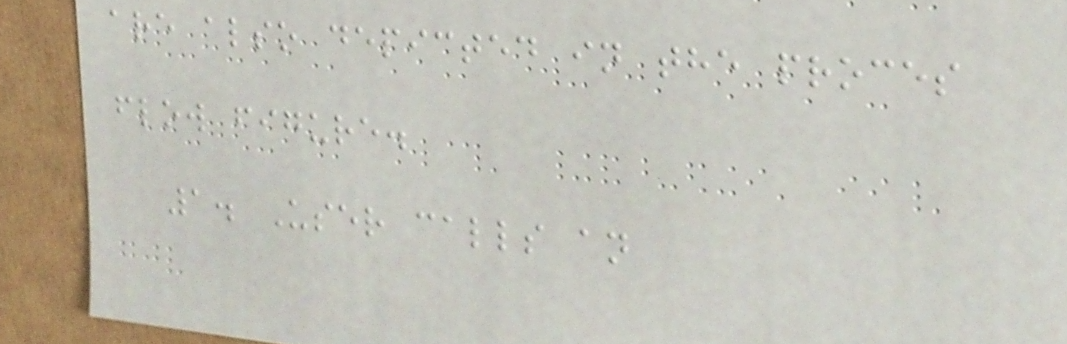are also depicted in the proces
flow figure.
1. User calls an
